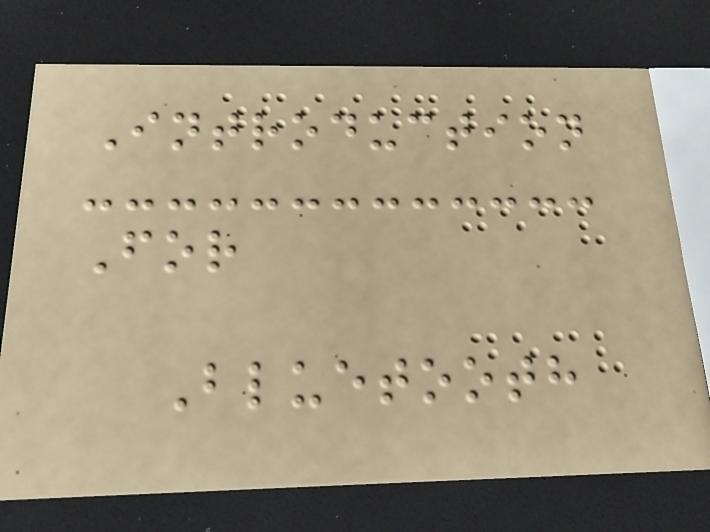Introduction
For
Bluetooth
